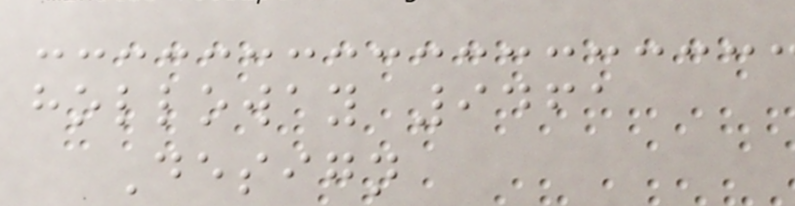holloway 9461
Design
